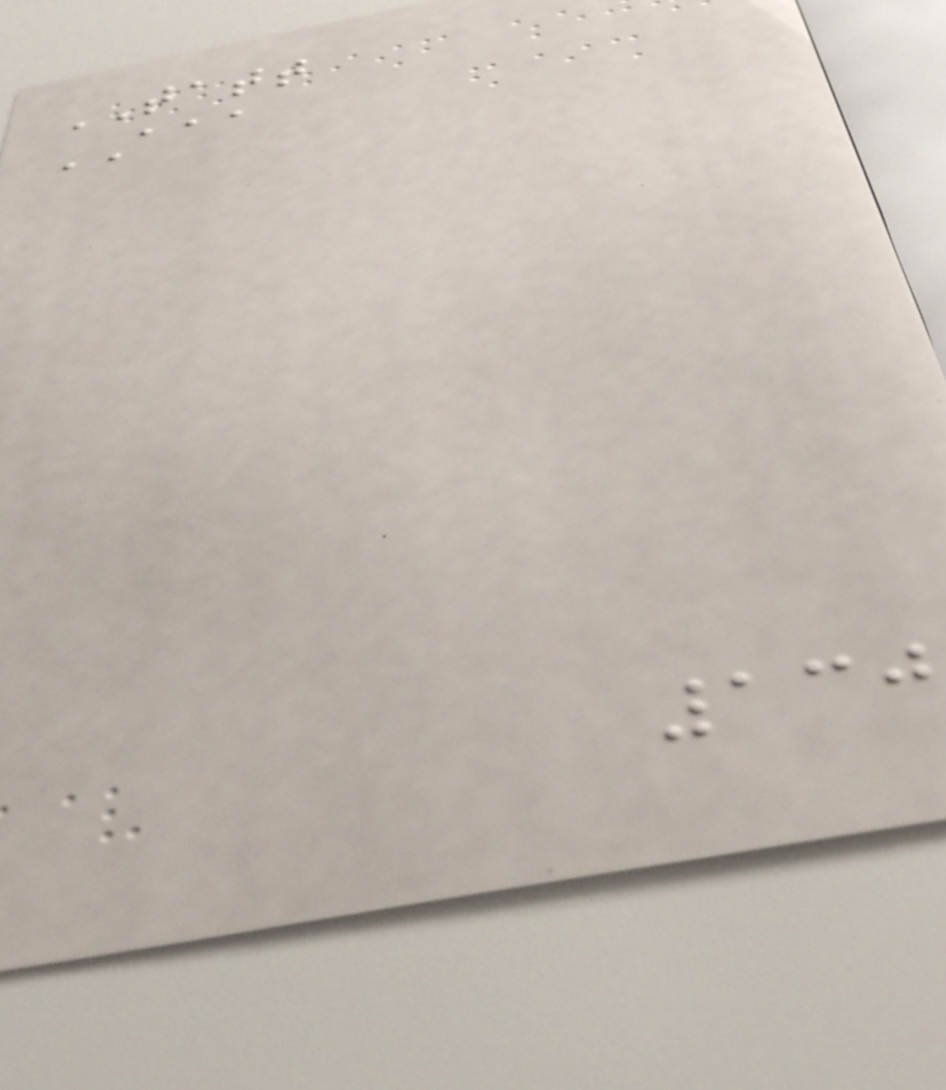TATT
AAA
130
